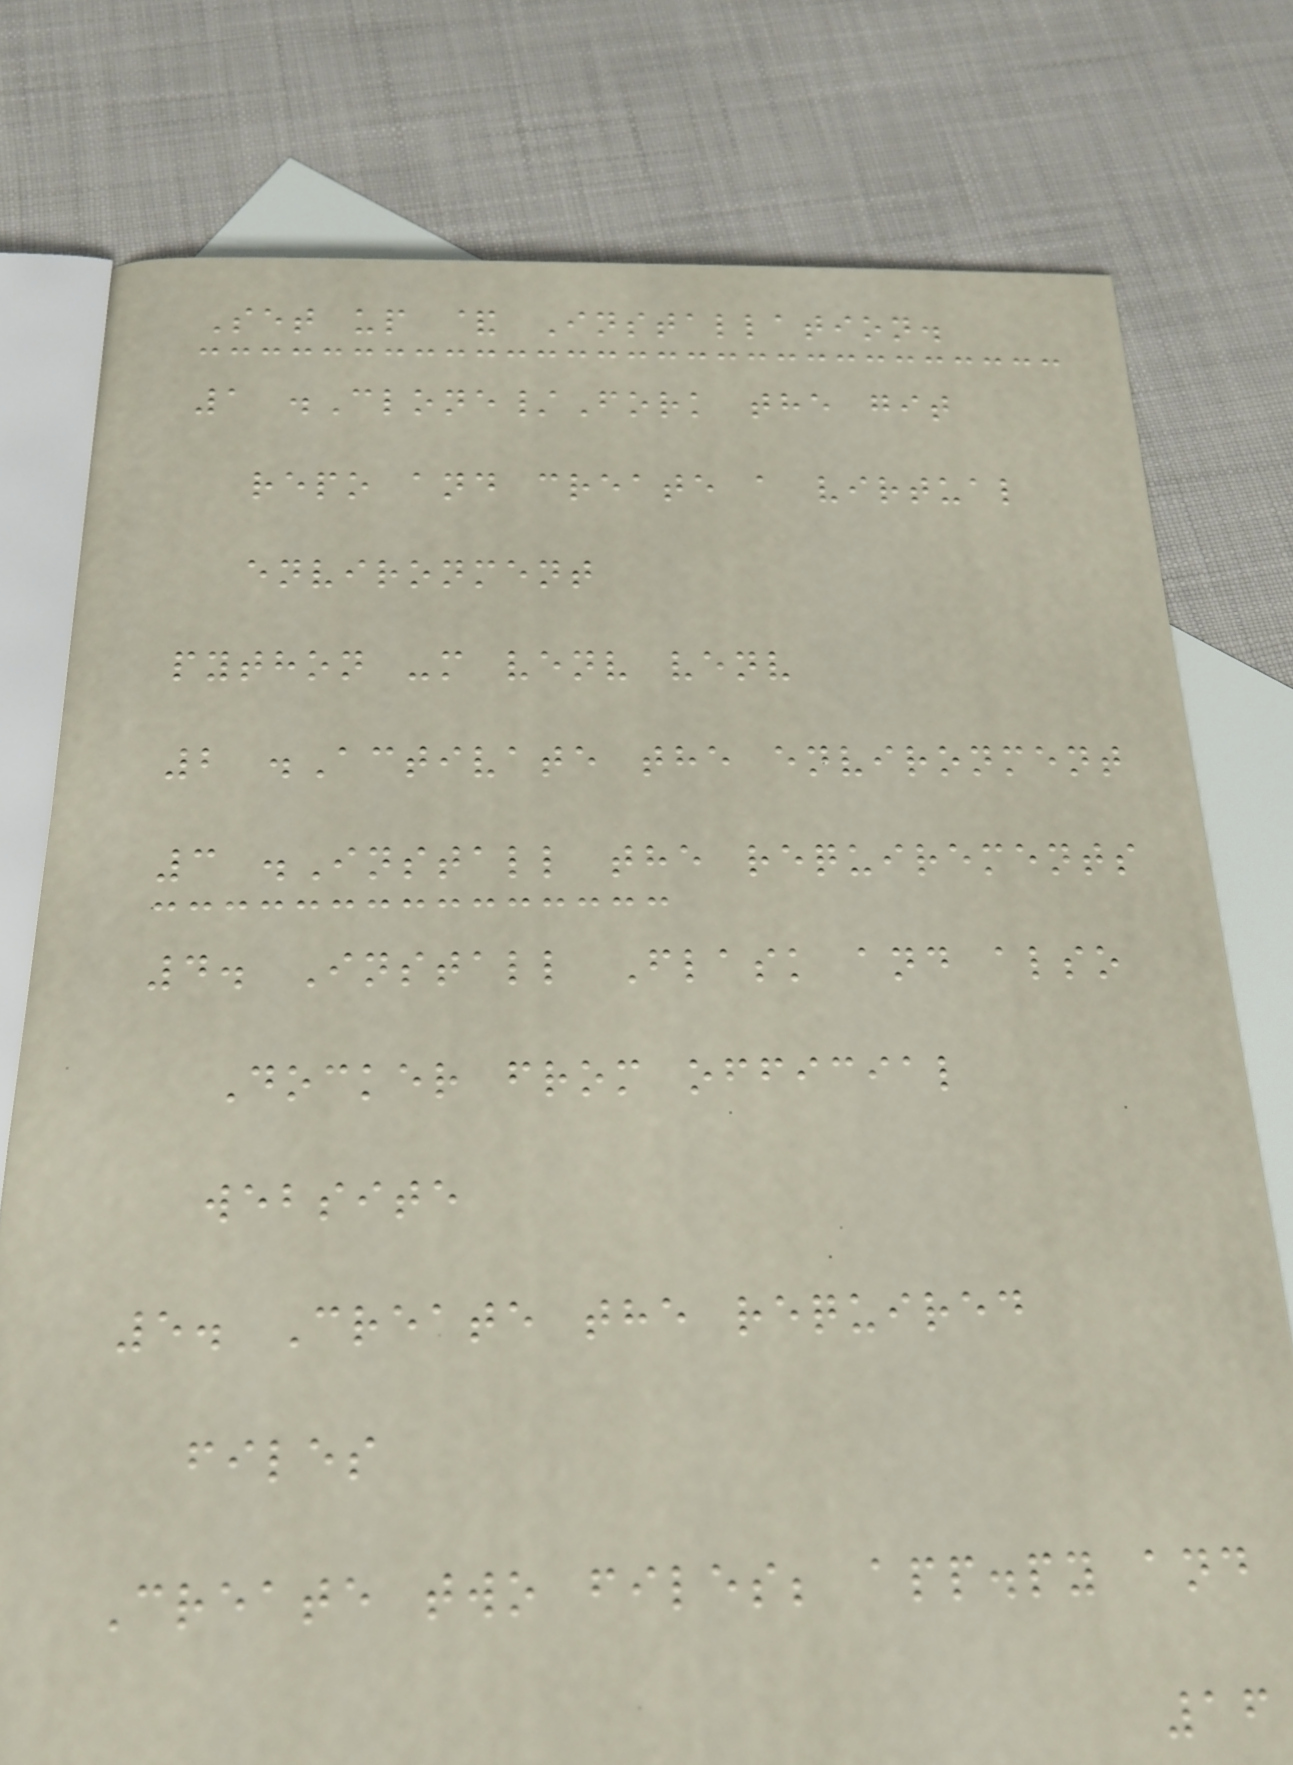Set up & Installation.
1 .Clone/Fork the git
repo and create a virtual
environment
python -m venv venv
2 .Activate the environment
3 .Install the requirements
4. Install Flask and also
Docker from official
website
5. Create the required
files
Create two files; app.py and
16
